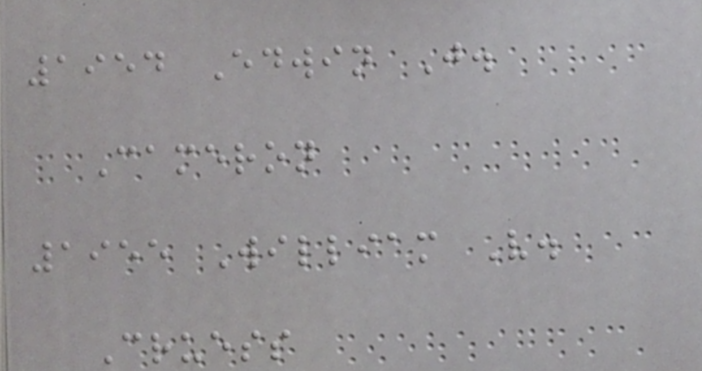1954 Edwin J.
Cameron
1955 William V.
Cruess
